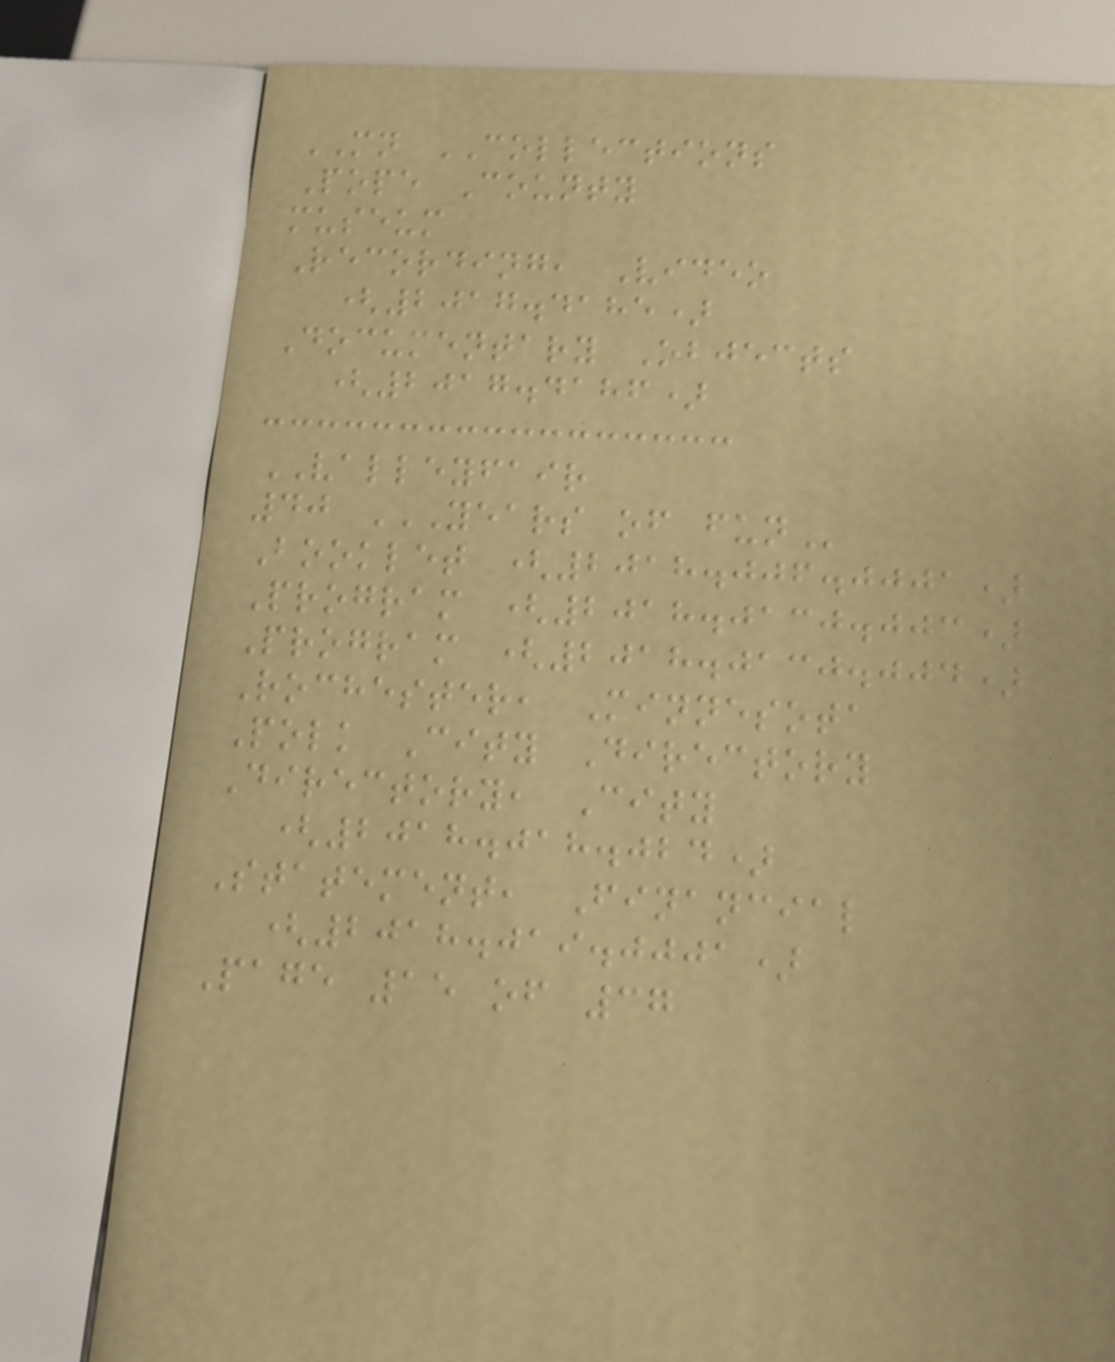MN COLLECTIONS
Pope County
museum
Recording, Video
(2017.4185)
Documentary Objects
(2017.4186)
VALLEYFAIR
40 YEARS OF FUN
Booklet (2018.006.0001)
Program (2018.0130.003)
Program (2018.0130.004)
Rochester, Minnesota
Polk City Directory
Directory, City
(2018.018.024)
Statement, Financial
(2018.019.0001)
Page 15 of 37
